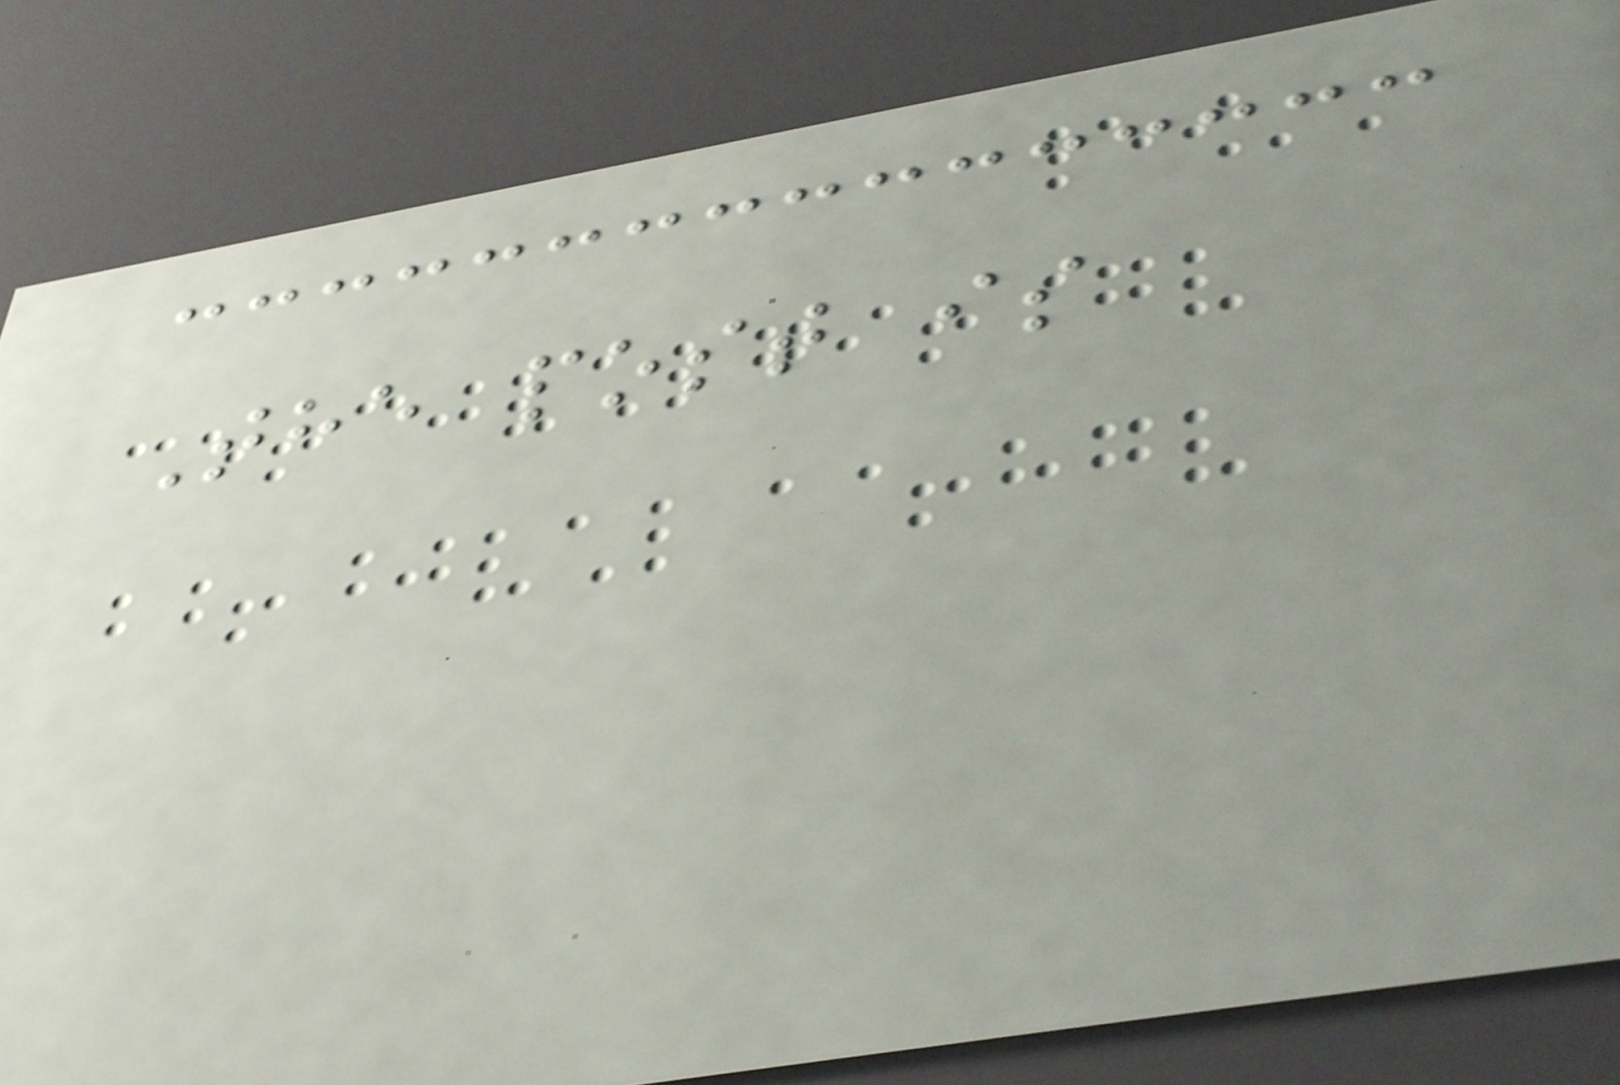The post is
